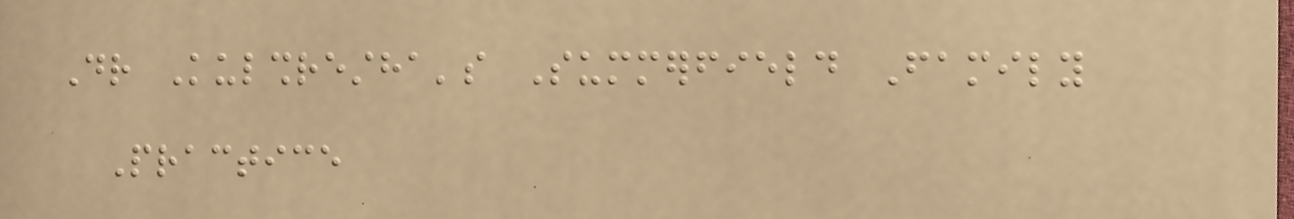Dr Kulshrestha's Summerfield Family
Practice
